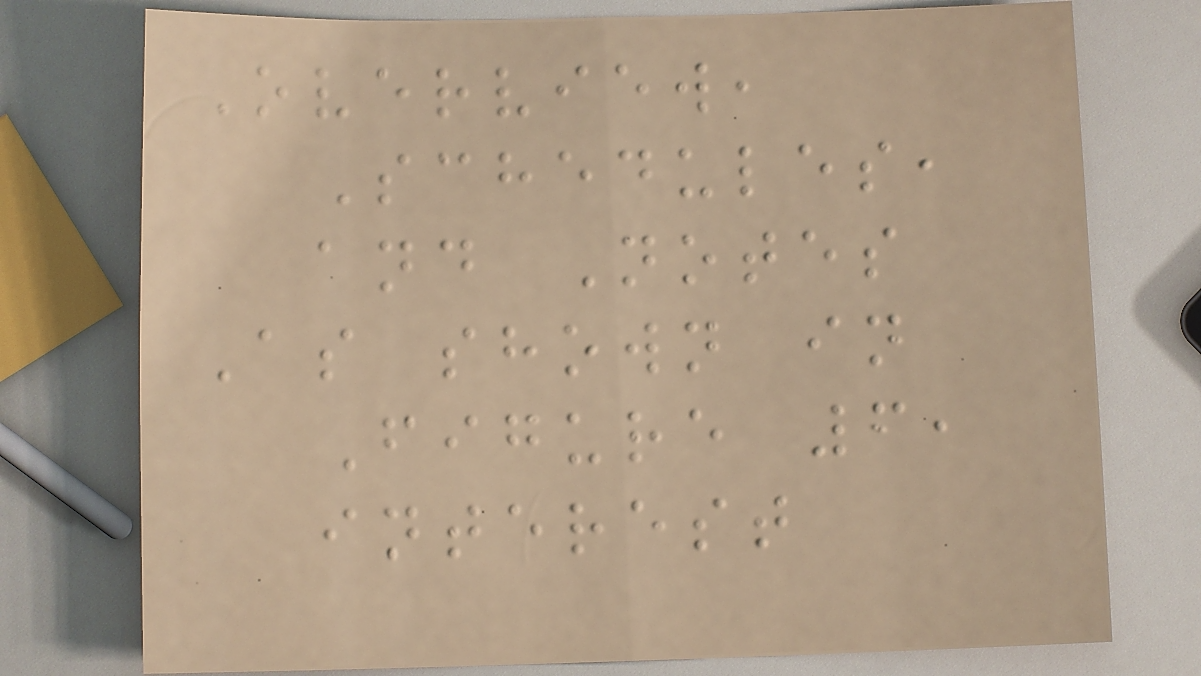Overview,
Schedules,
and Notes
As shown in
Figure 6,
interest
